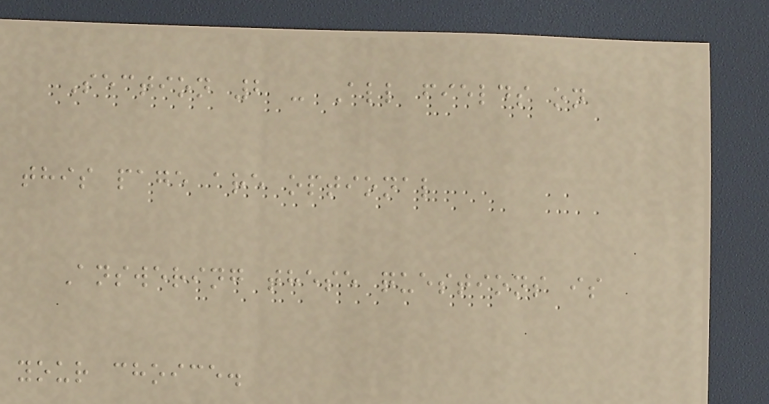Section 2 - All fields on
this page are optional
Answering these questions is
your choice.
